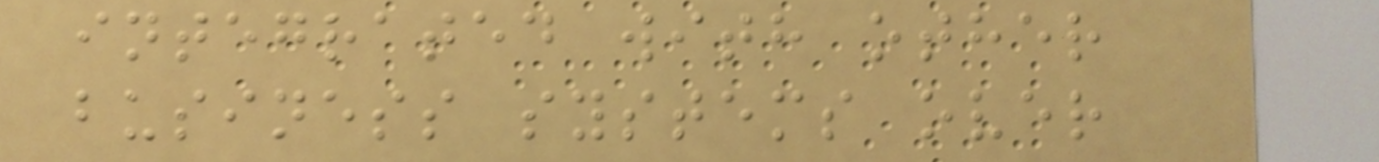integrated with other
business systems over
